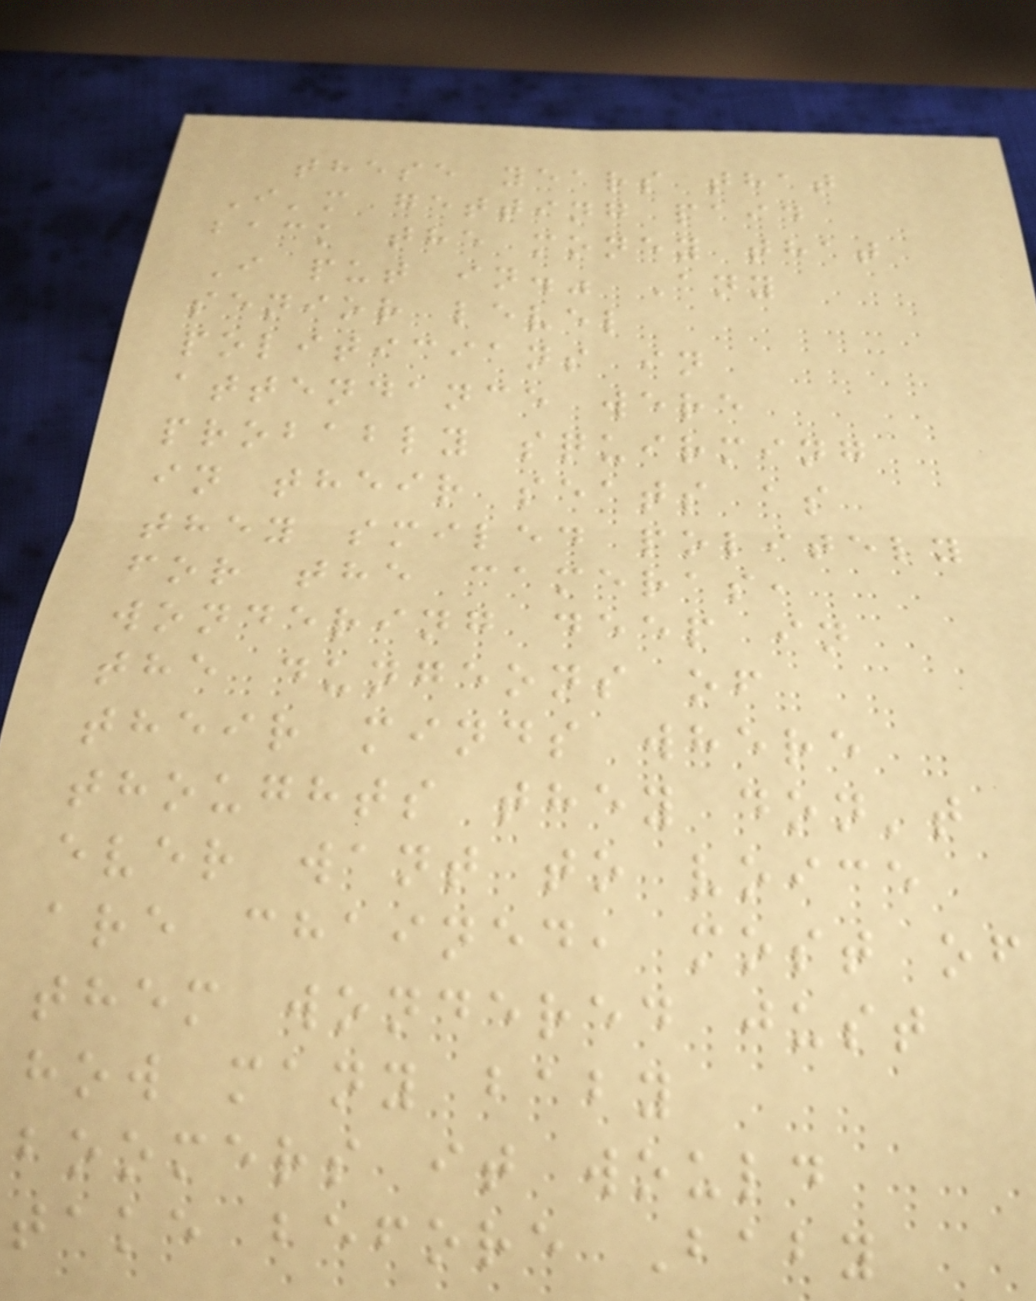these years that
I'm getting paid
back the money that
I put in." Any
senior level
politicians in
attendance were
probably squirming
in their seats as
they smiled politely
for the cameras,
wondering deep in
the dungeons of
their minds where
thoughts they don't
ever want to voice
are chained, most of
them wondered just
how many baby
boomers it would
take before Baby
